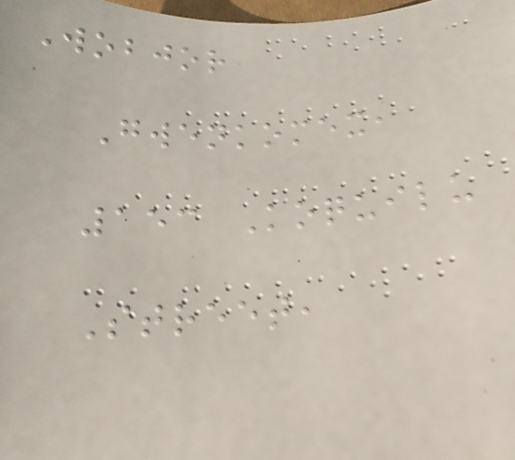Wobjor
Gwenkomex,
153 Koquilu
Street,
